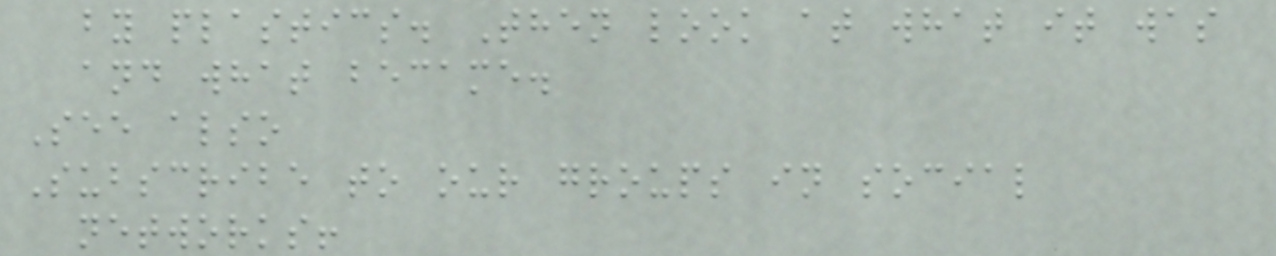by plastics. Then look at what it was
and what became.
See also
Subscribe to our groups in social
networks!
